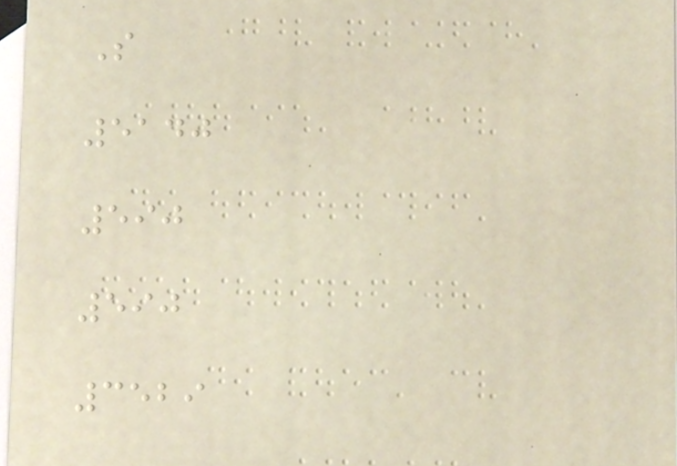S
5140
590
590
3529
